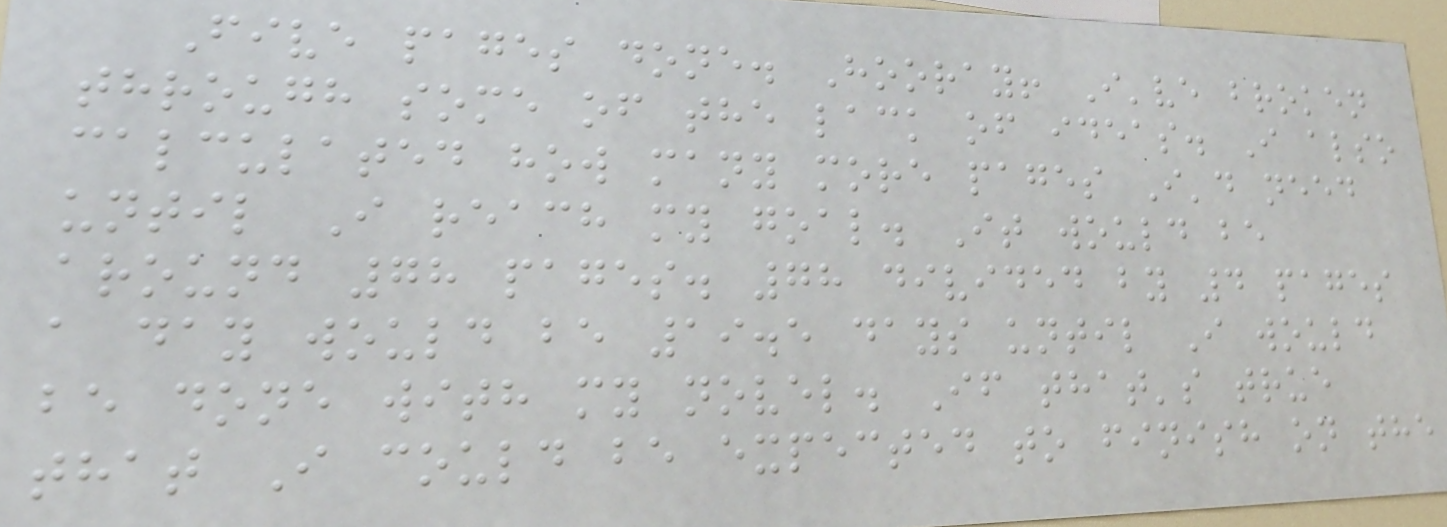Five pages done. Hooray! I've broken
through some of the lack of ideas. I also
calculated how many more pages I'd need
until I reach my goal. It would be
around 78 pages. 78 divided by 4 pages
a day would be 19.5 days until I would
be done with my novel. If that's true
that I could be expected to finish on the
